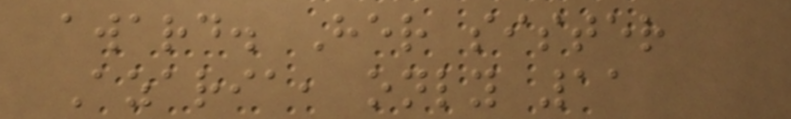award. Her sister
Azaria, only 11
